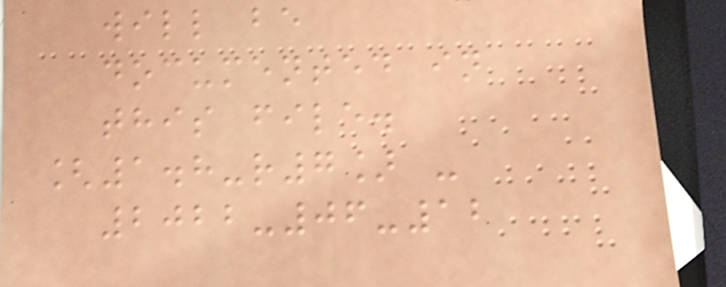will be
documented in
this file.
[1.8-r7] -
2022-06-12
